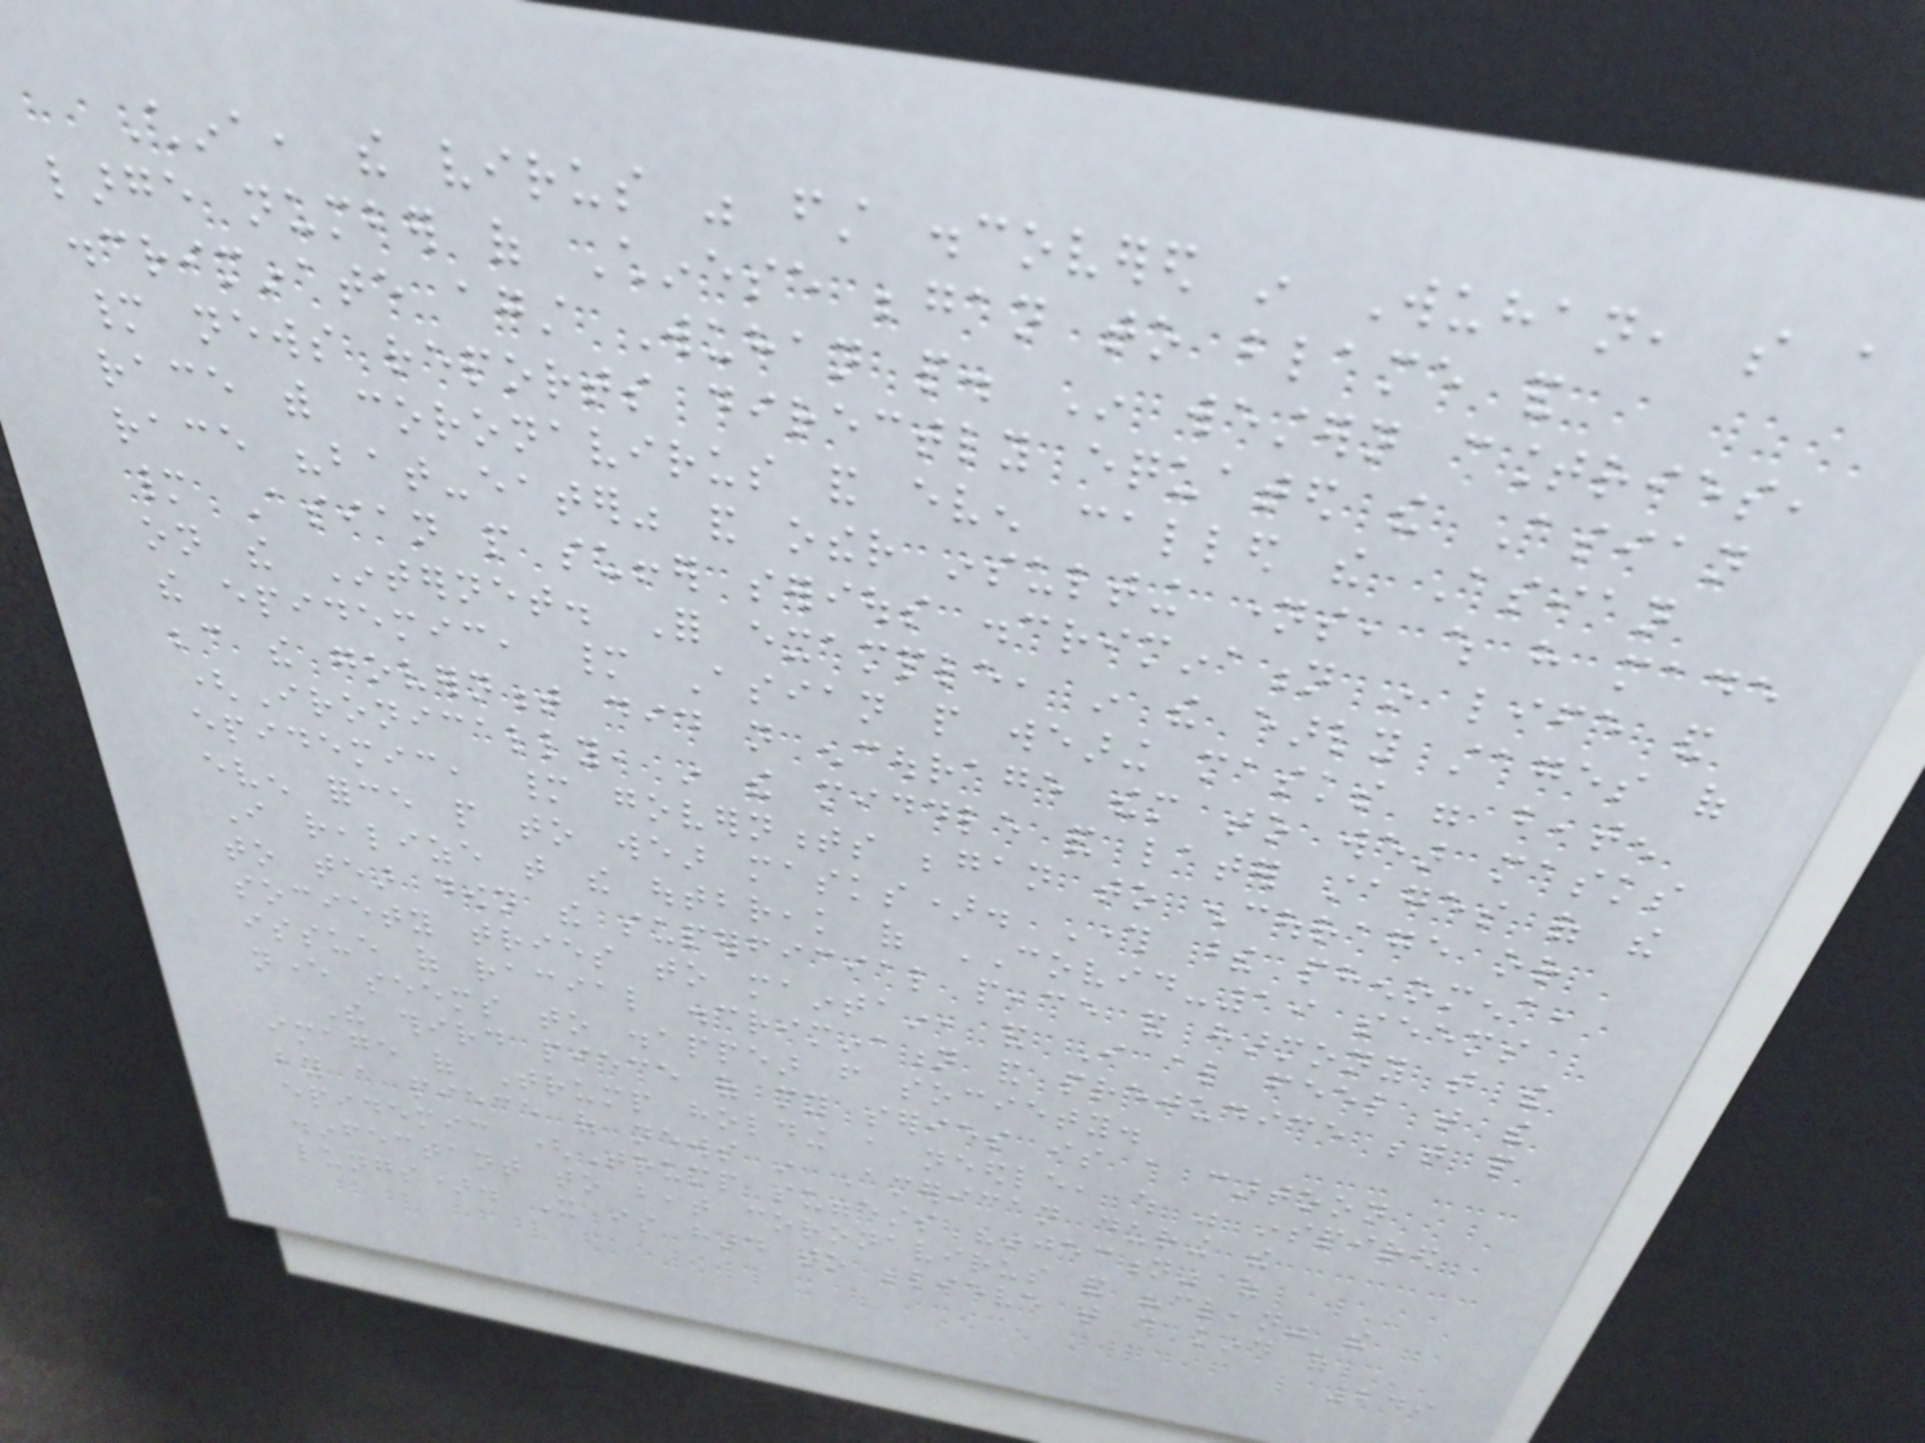China, the virus was first discovered in Wuhan, so a
large number of Chinese began to blame and
discriminate against Wuhan people. In western countries,
many news reports directly equated the Asian
race with coronavirus and even called the Asian
race "bat-eater" and other insulting names, which have made
many Asian people suffer serious discrimination in life and
on the Internet. For example, in the early stages of
the epidemic, many Asian people wearing masks were beaten
because the government did not encourage them to wear masks
(Ironically, in the middle and later stages of the
epidemic, many governments began to encourage or
even force people to wear masks). Through these phenomena,
I realize that the outbreak of COVID-19 seems
to tear down the superficial peace and harmony that the
society tries to maintain, and I also feel that the
issue of racial discrimination and prejudice between people
never seems to disappear from society.
The third piece of my series is a cartoon
image of Trump holding a needle, which was inspired
by a piece of news in American during the
epidemic (Trump suggests "injection" of
disinfectant to beat coronavirus and "clean" the
lungs). It is hard to believe that this kind of
249
